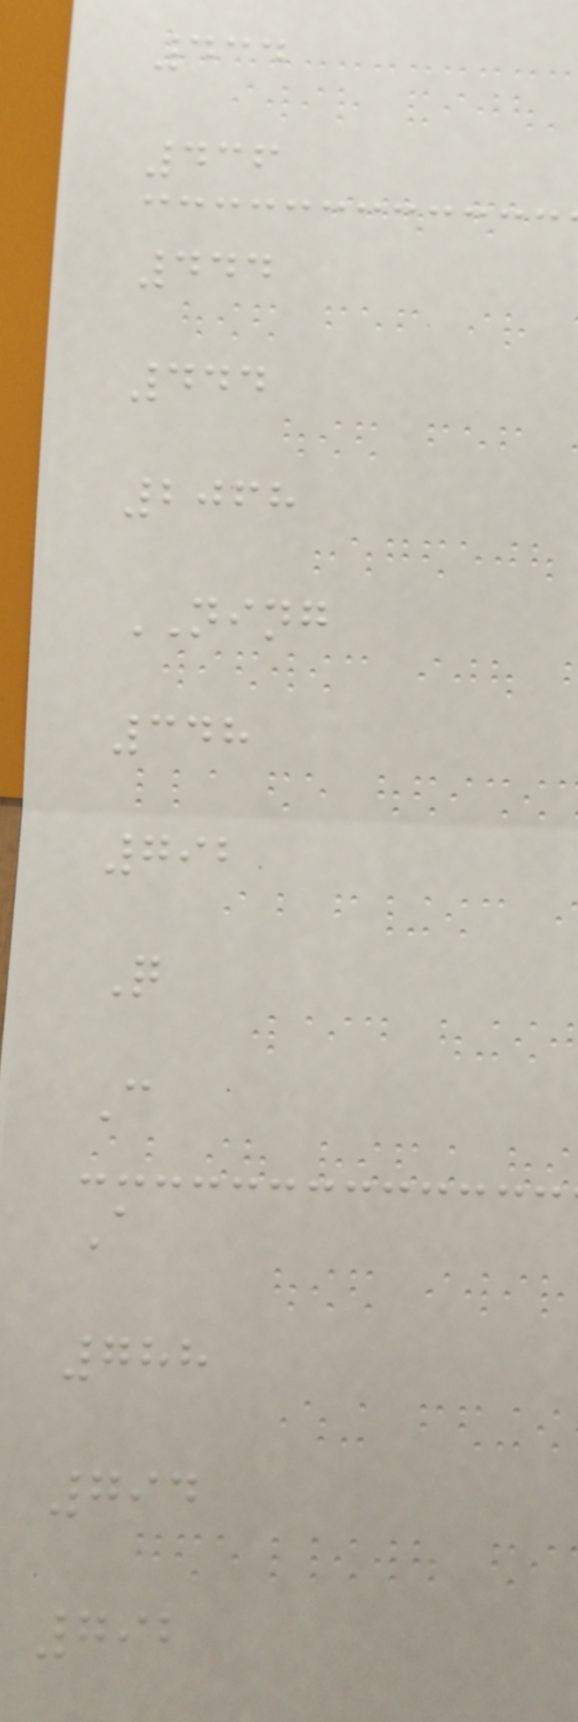434
436
444
444
2068
NING
348
792
Q
C
A
788
794
792
